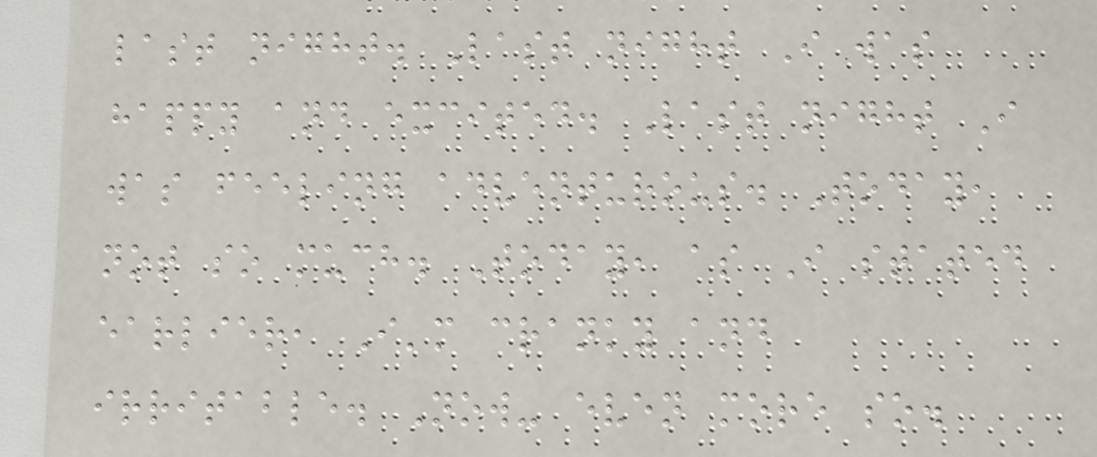last night. Last night I was
happy and excited. Last night I
was feeling adventurous. Today,
not so much. Today, as I stated
earlier, I'm cranky and
irritable. Now- even more so.
